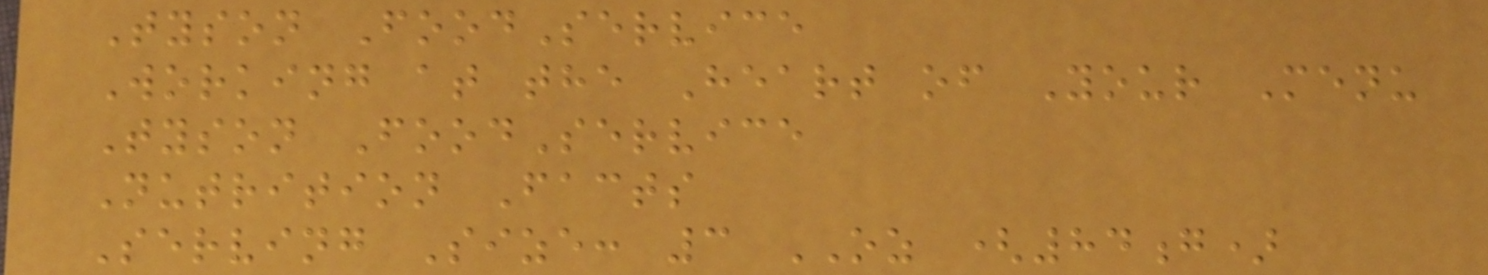Tyson FoodService
Working at the Heart of Your Menu
Tyson FoodService
Nutrition Facts
Serving Size: 3 OZ (84g)
